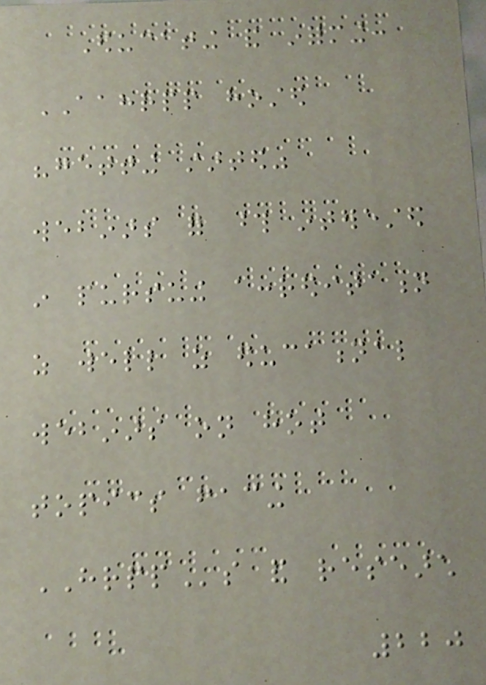Educating and informing:
AAHRPP hosted
"getting started"
webinars for those interested
in pursuing accreditation
as well as educational
webinars on hot
topics facing
HRPPs and research
220
